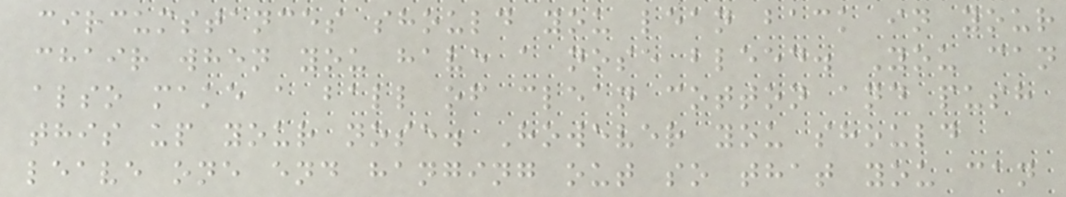circumstances should you lean back in your
chair when you have a nose bleed. You can
also make a ball of clean cotton and push
this up your nose. However you should
leave one end hanging out so that you can
